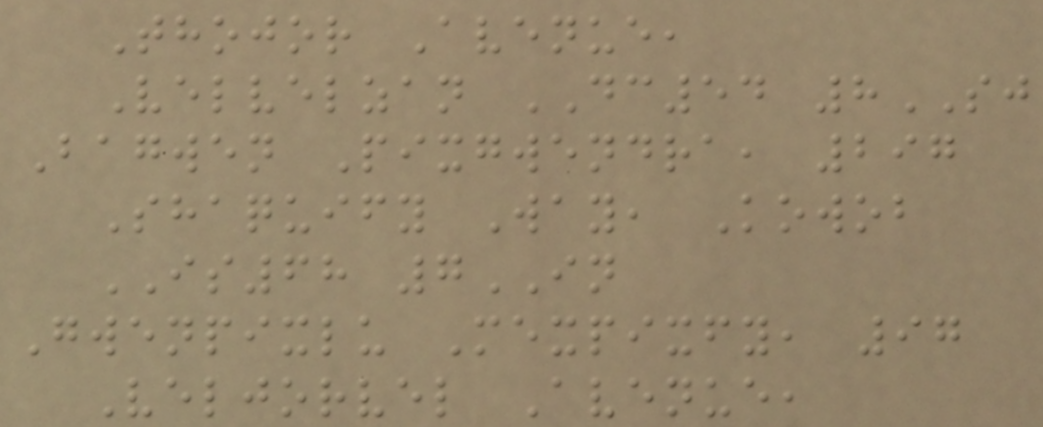Thojor Avenue,
Velvelzan DC54 8SJ
Bagwen Pixgwendra, 297
Shaquify Way, Kowob
IS68 7IN
Gwenpixlu Mexpixfy, 97
Veljorvel Avenue,
